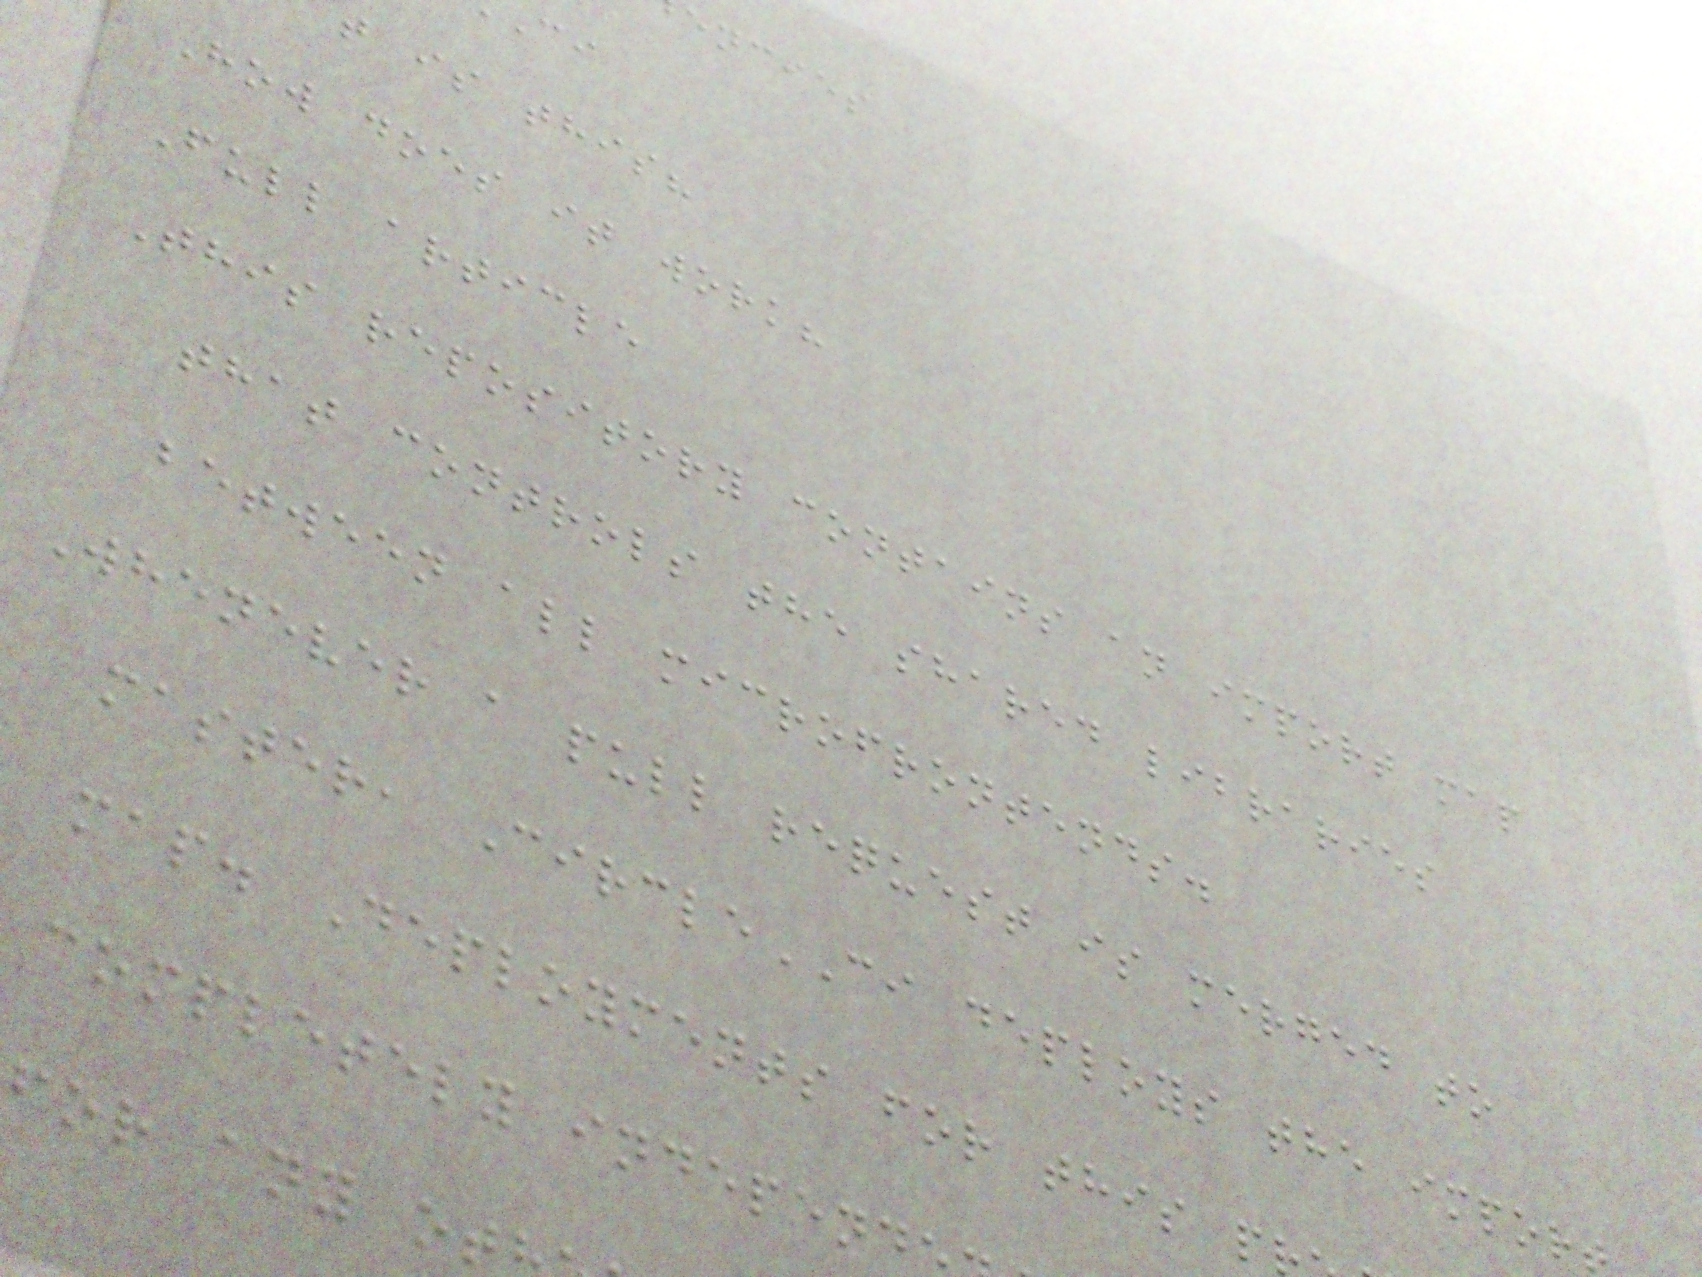encies
t is this?
How does it work?
Full article
This repository contains an import map
that controls the shared libraries
between all microfrontends.
Whenever a pull request is merged to
master, CircleCI deploys the impor
map. Deployments for this p
completely independ
for any ot
